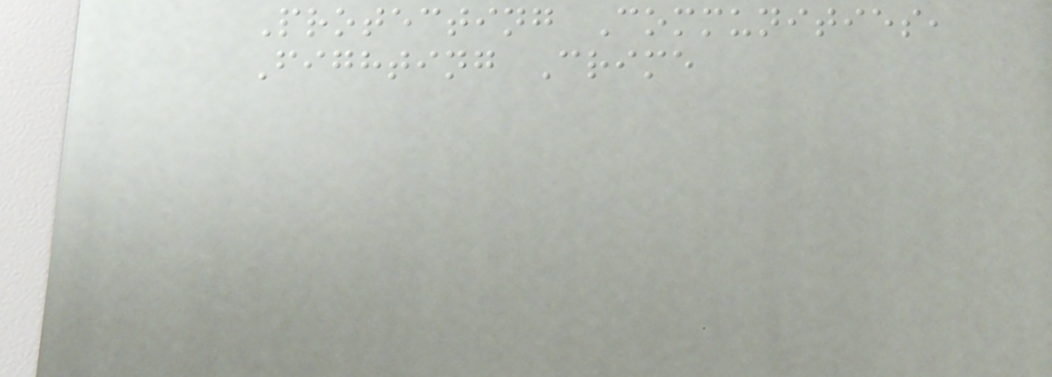Protecting Communities,
Fighting Crime
